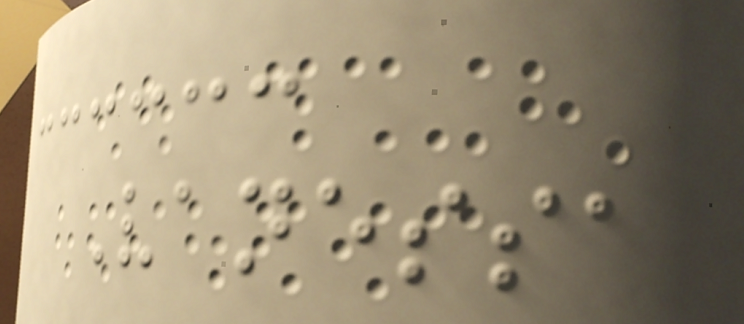Vanessa
